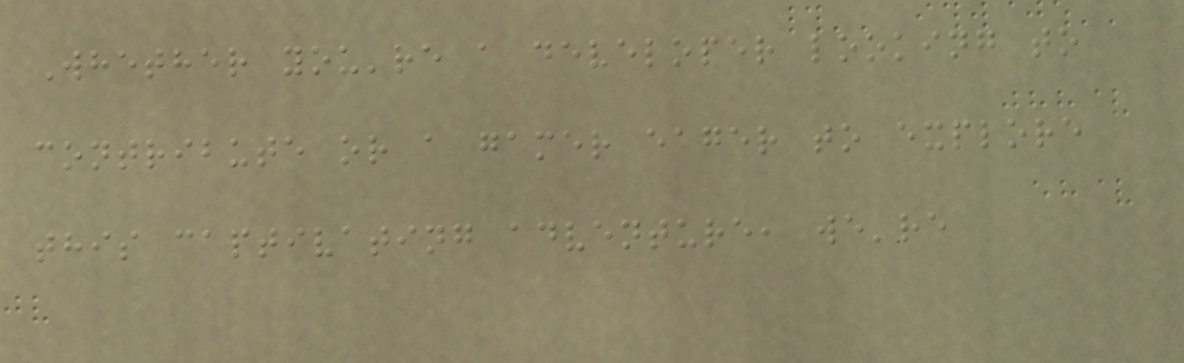Whether you're a developer looking to
contribute or a gamer eager to explore
this captivating adventure, we're
